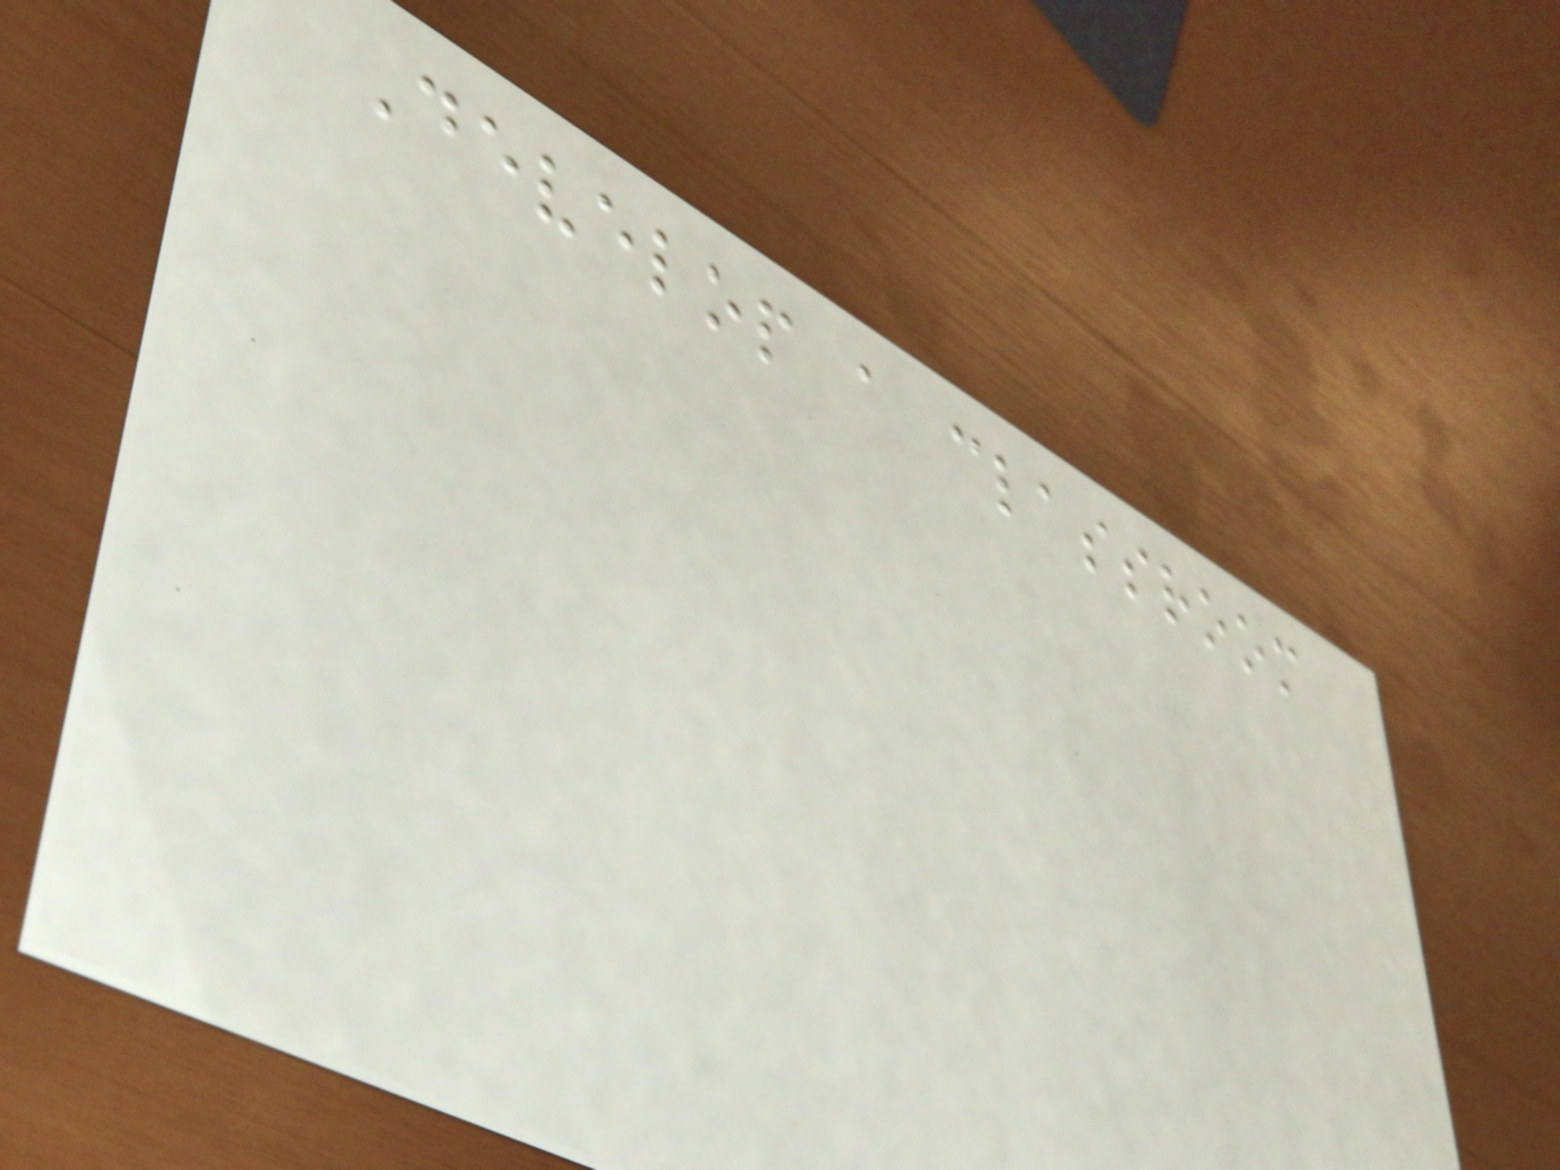Develop a classroom
